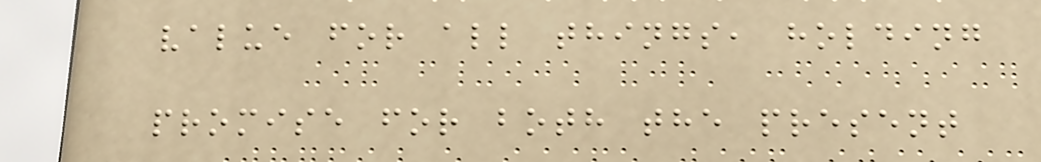value for all things, holding
promise for both the present
